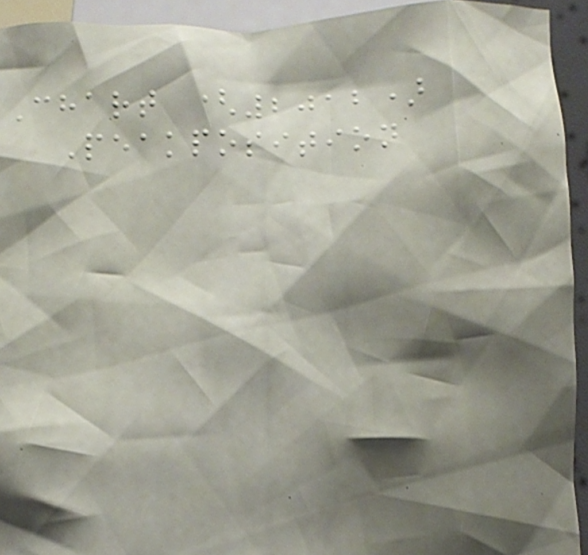Chart (2012)
Peakposition
